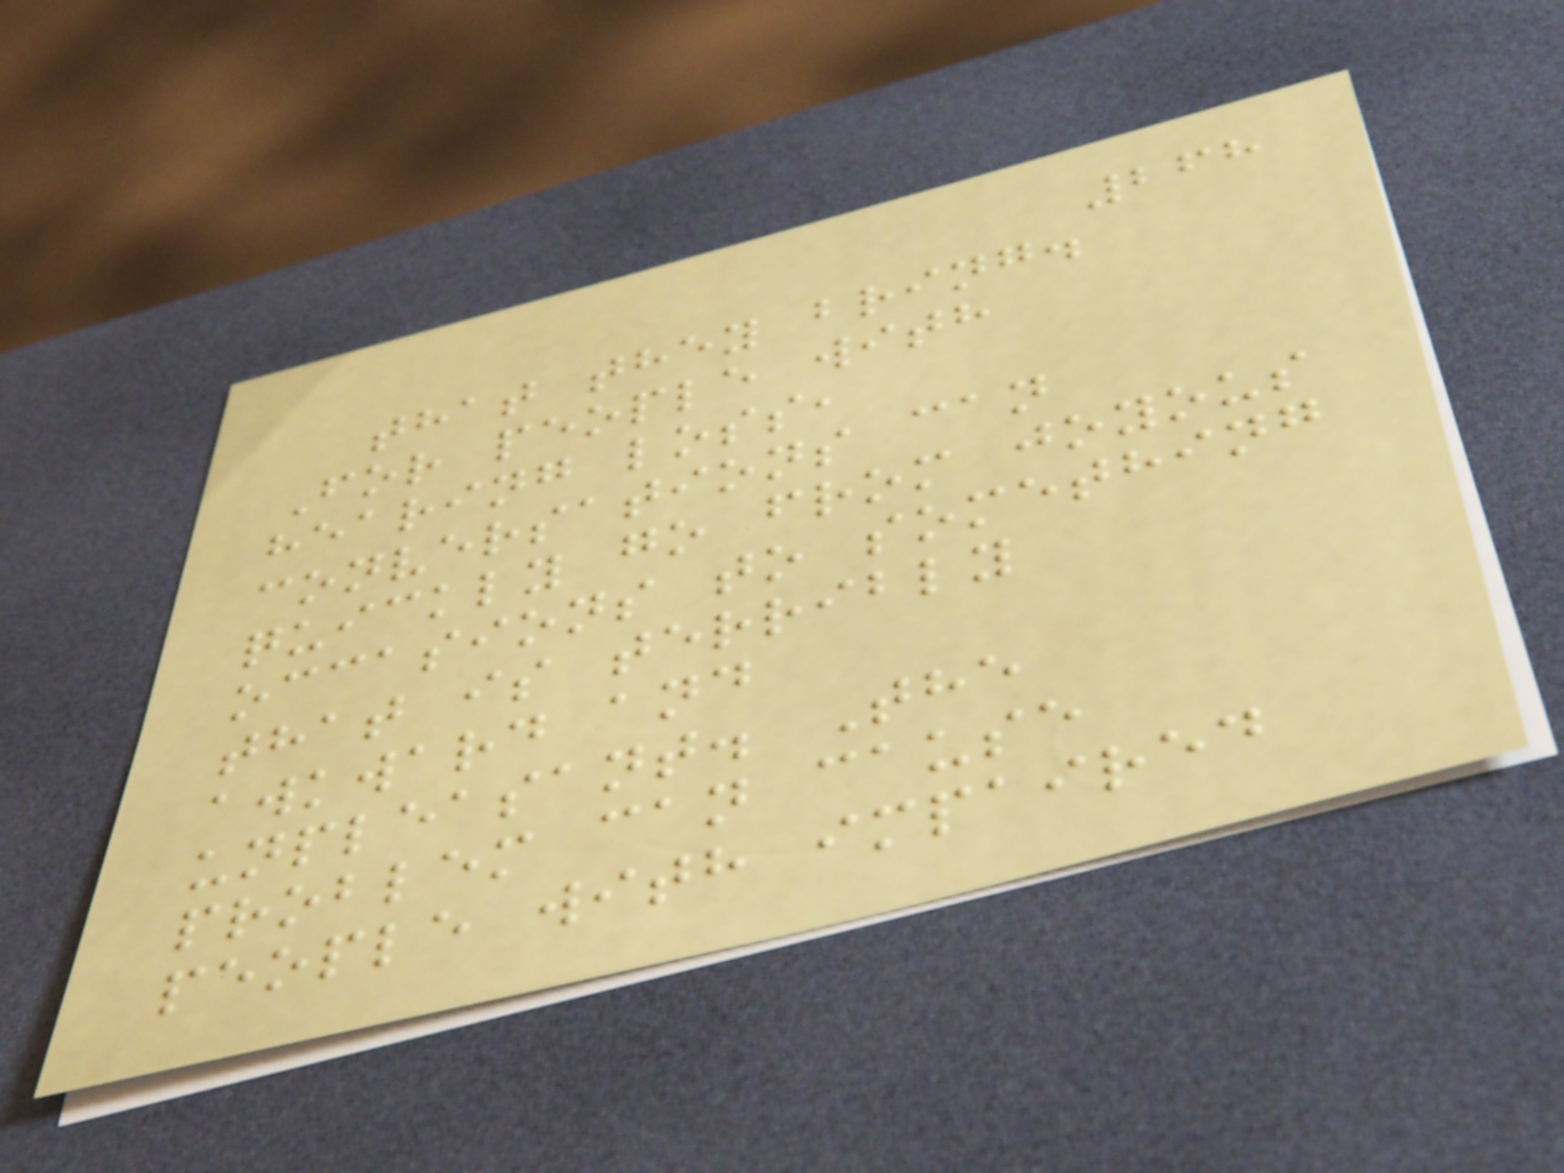268
that they bring.
For people with
hearing loss,
conversations can
quickly go from joyous
occasions to something
that is terribly
awkward and
unpleasant. The
problem can cause
people with impaired
